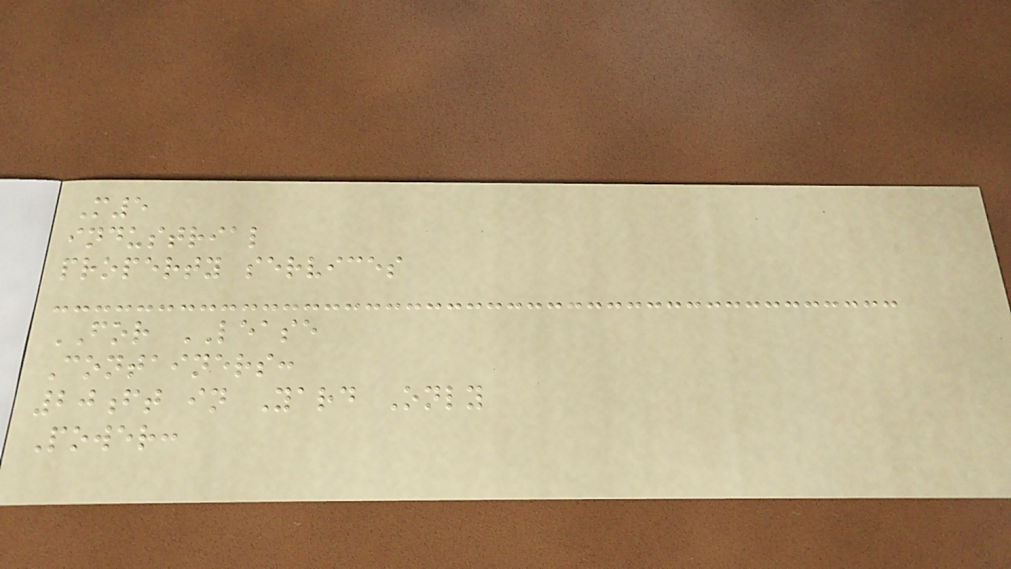M5
industrial
property services
FOR LEASE
Containers:
20ft in Yard Only
Power:
